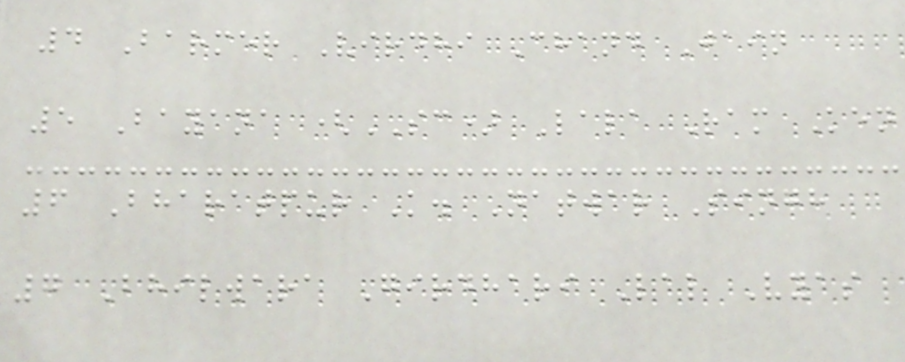4 Barmer Virdhi Chand Jain
5 Bayana (SC) Lala Ram Ken
6 Bharatpur K. Natwar Singh
7 Bhilwara Girdhari Lal Vyas
